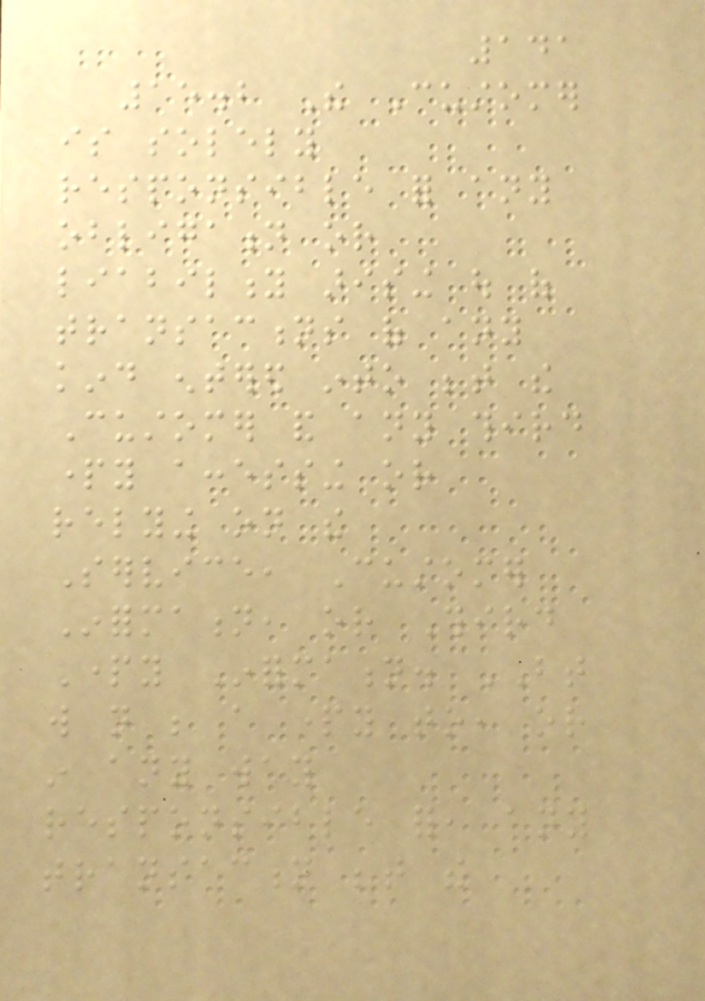141
15.2 The Customer
is solely
responsible for any
obligation or
liability arising out of
transactions of any
kind entered into between the
Customer and any third
party accessing or
relying on the
Service, Customer
Information, or Third
Party Information. BT
will not be a party to, or
in any way
responsible for, any
transaction between the
